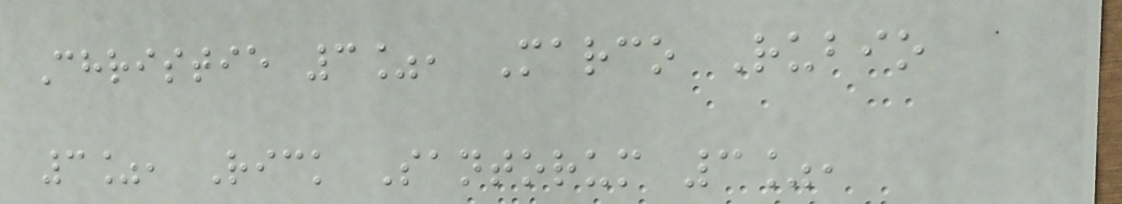Christie 3%, Marco Rubio
3%, Rick Santorum 3%,
